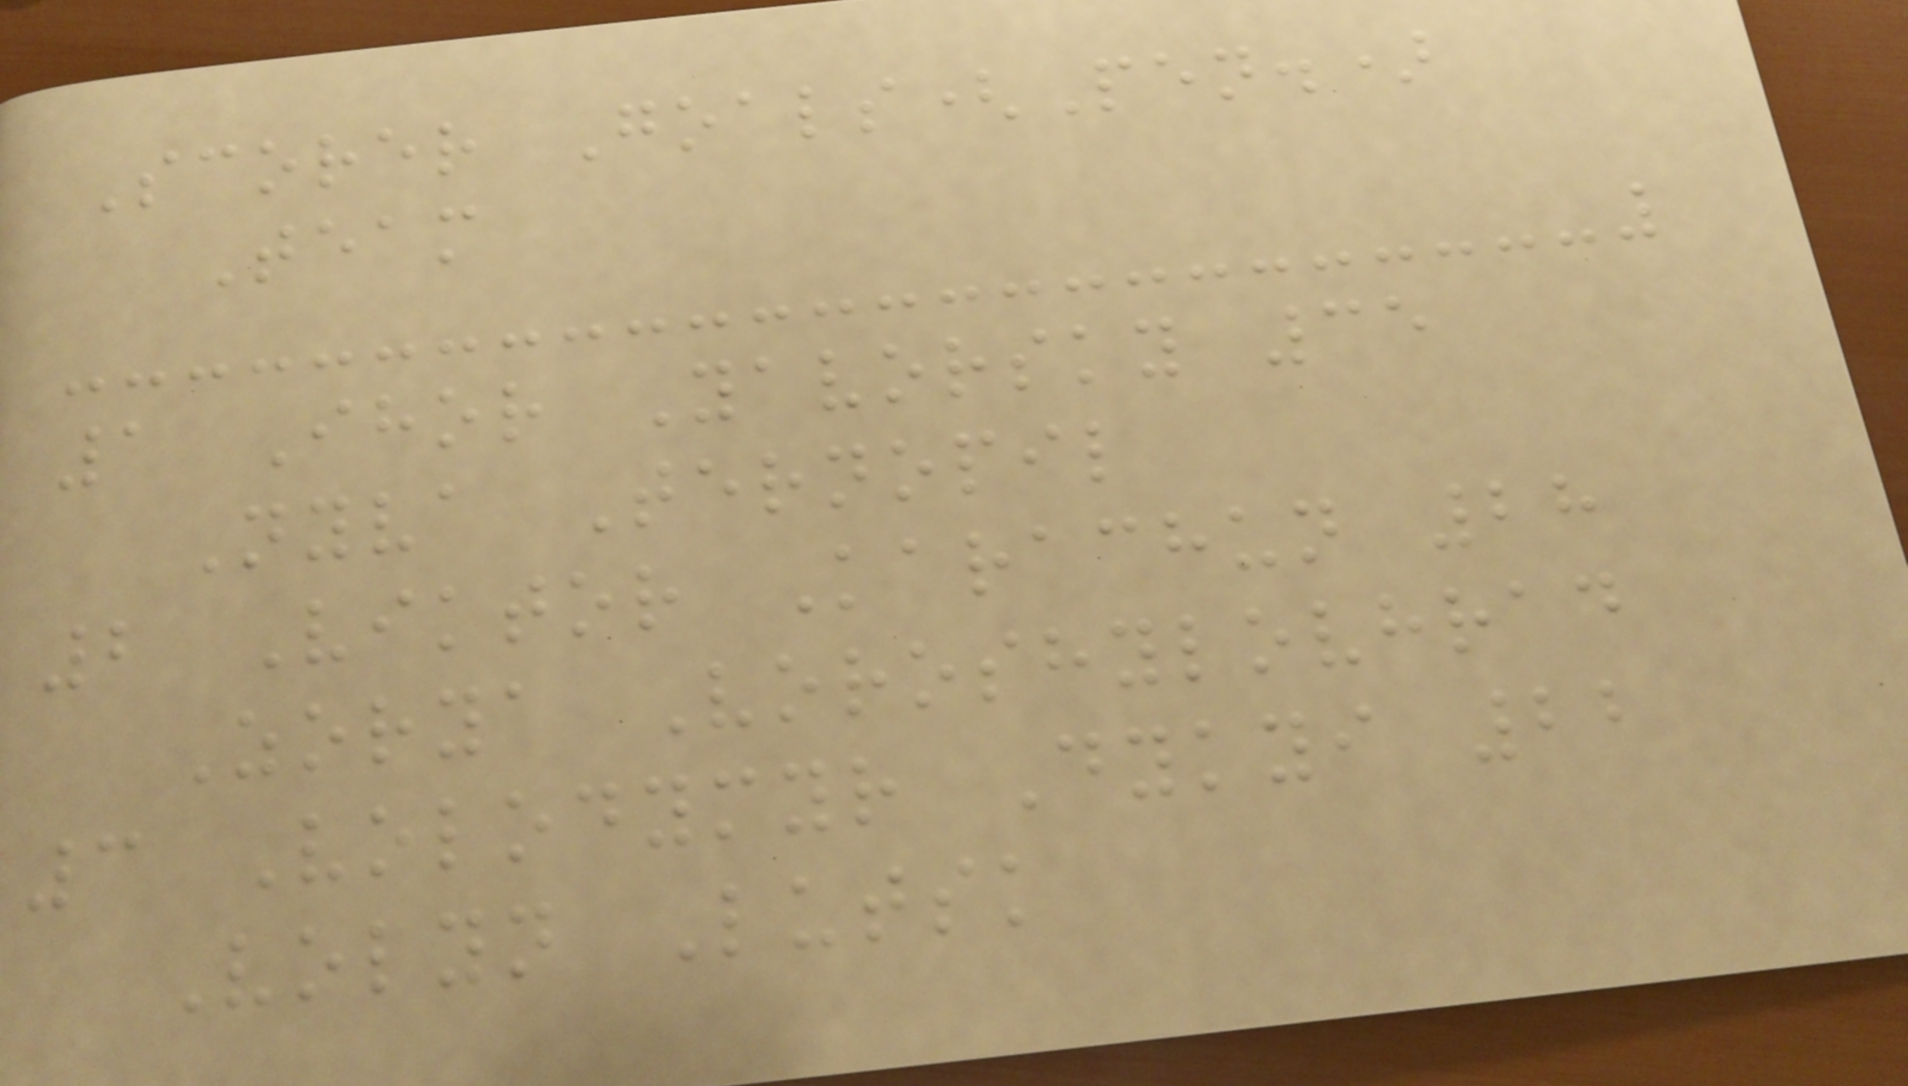Scorer Goals(Pen.)
Team
1 Ihor Yavorsky 35
Nyva Ternopil
2 Viktor Karachun 28
Zorya Voroshylovhrad
3 Volodymyr Dykyi 22
Volyn Lutsk
